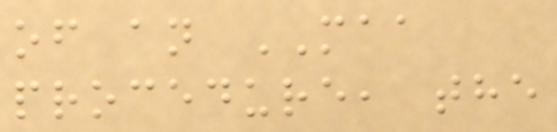of an MAA
procedure, the
